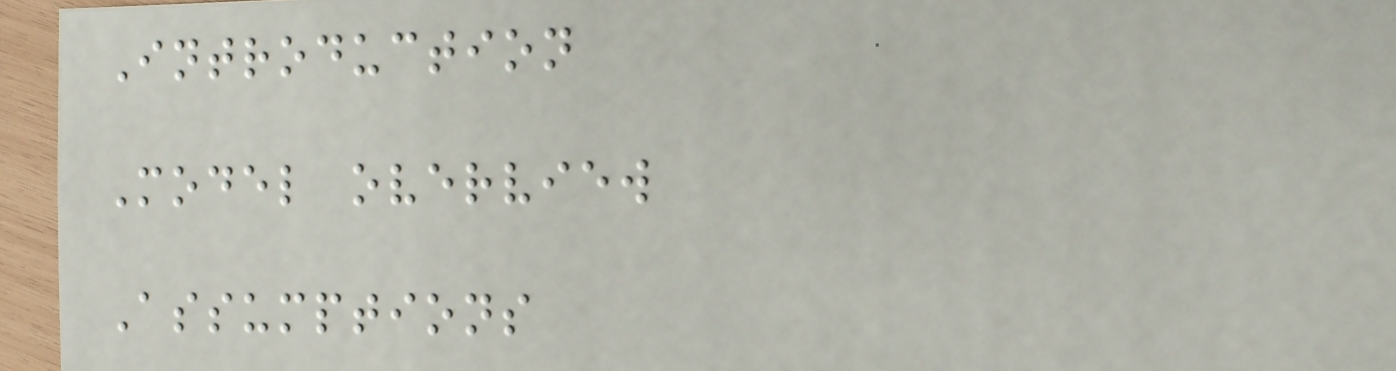Introduction
Model overview
Assumptions
